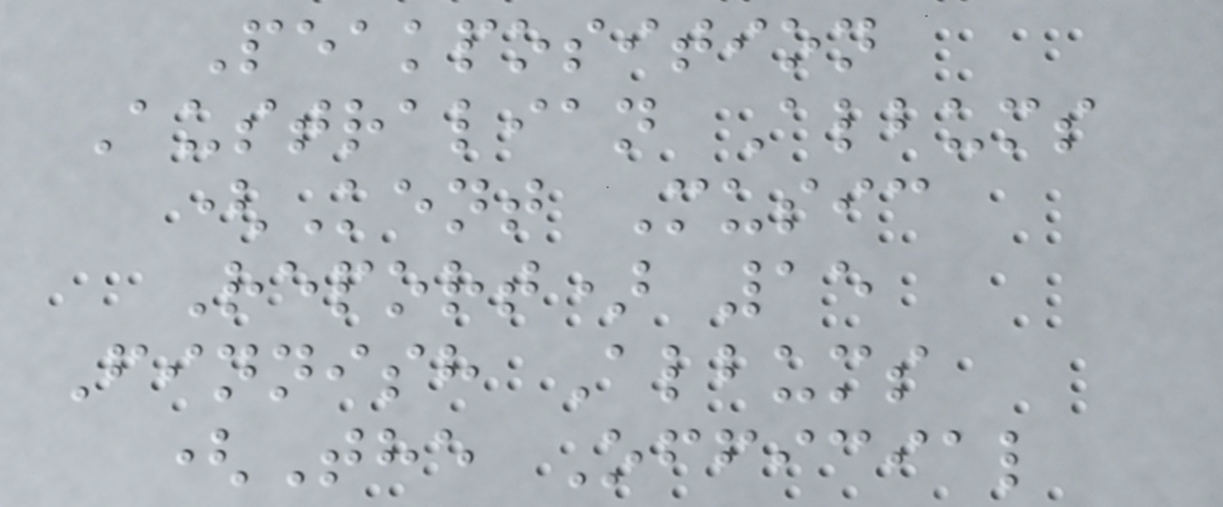Peakposition
Australian Albums
(Kent Music
Report) 15
Finnish Albums
(The Official
